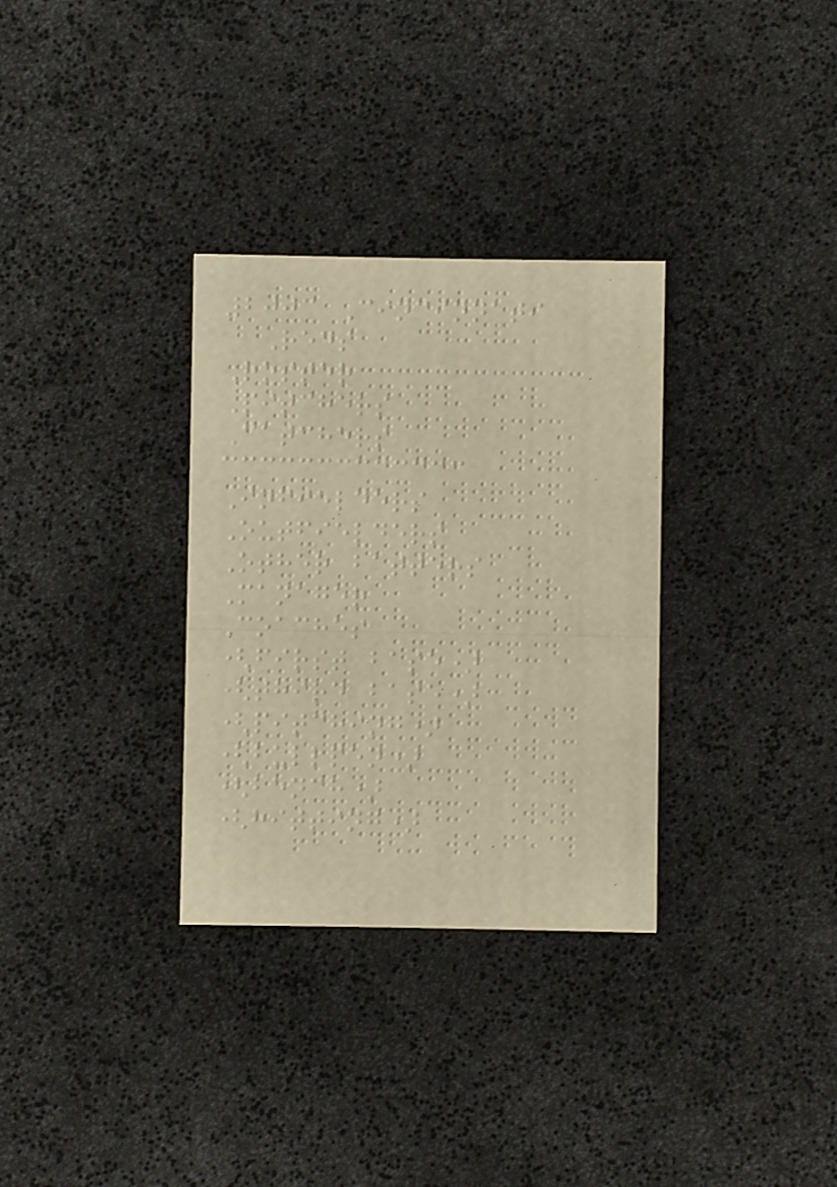2003 Cincinnati
Reds
Roster
Pitchers
Catchers
Infielders
Outfielders
Other batters
Manager
Coaches
(first base)
(third base)
(pitching)
(bullpen)
(bench)
(hitting)
